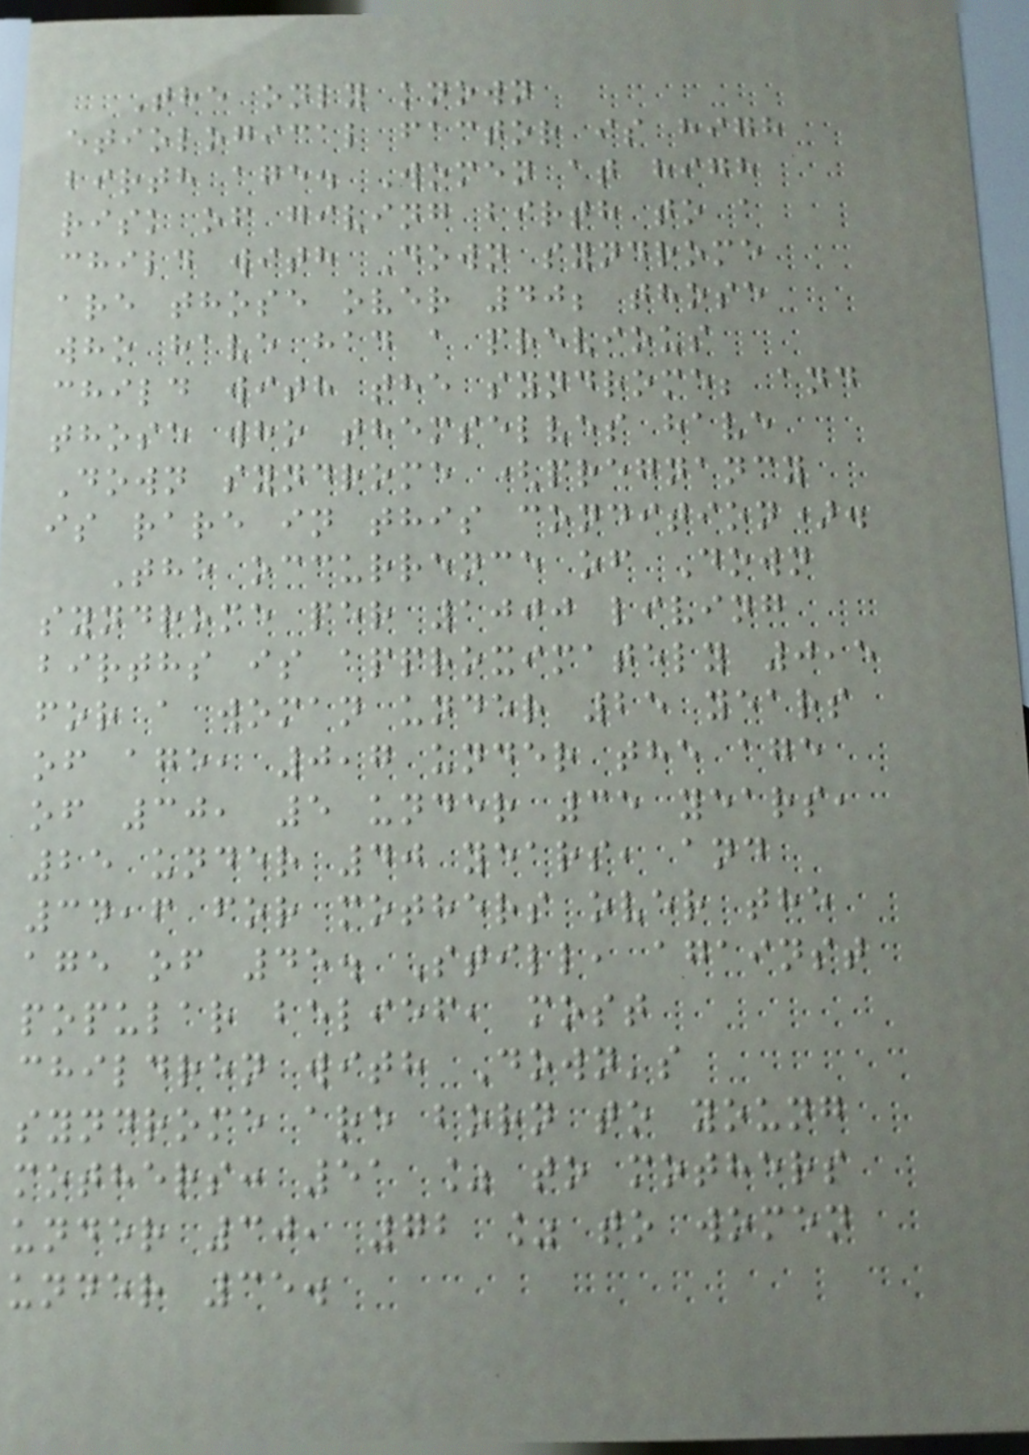The only known
etiological factor is high
birth age. Women at high
risk of giving birth to a
child with Down syndrome
are those over 40; those
who have had a previous
child with the syndrome; and
those who themselves have
Down syndrome (pregnancy
is rare in this condition).
The occurrence of Down
syndrome per 1000 living
births is approximately 0,5
for a woman under 25 years
of age, 0,7 under the age
of 30, 5 under 35 years,
25 under 40 years, and
34,6 for mothers over the
age of 45. Still, against
popular belief, most
children with Down's
syndrome are born to young
mothers: 51 % to mothers
under 30, 72 % to women
under 35.
